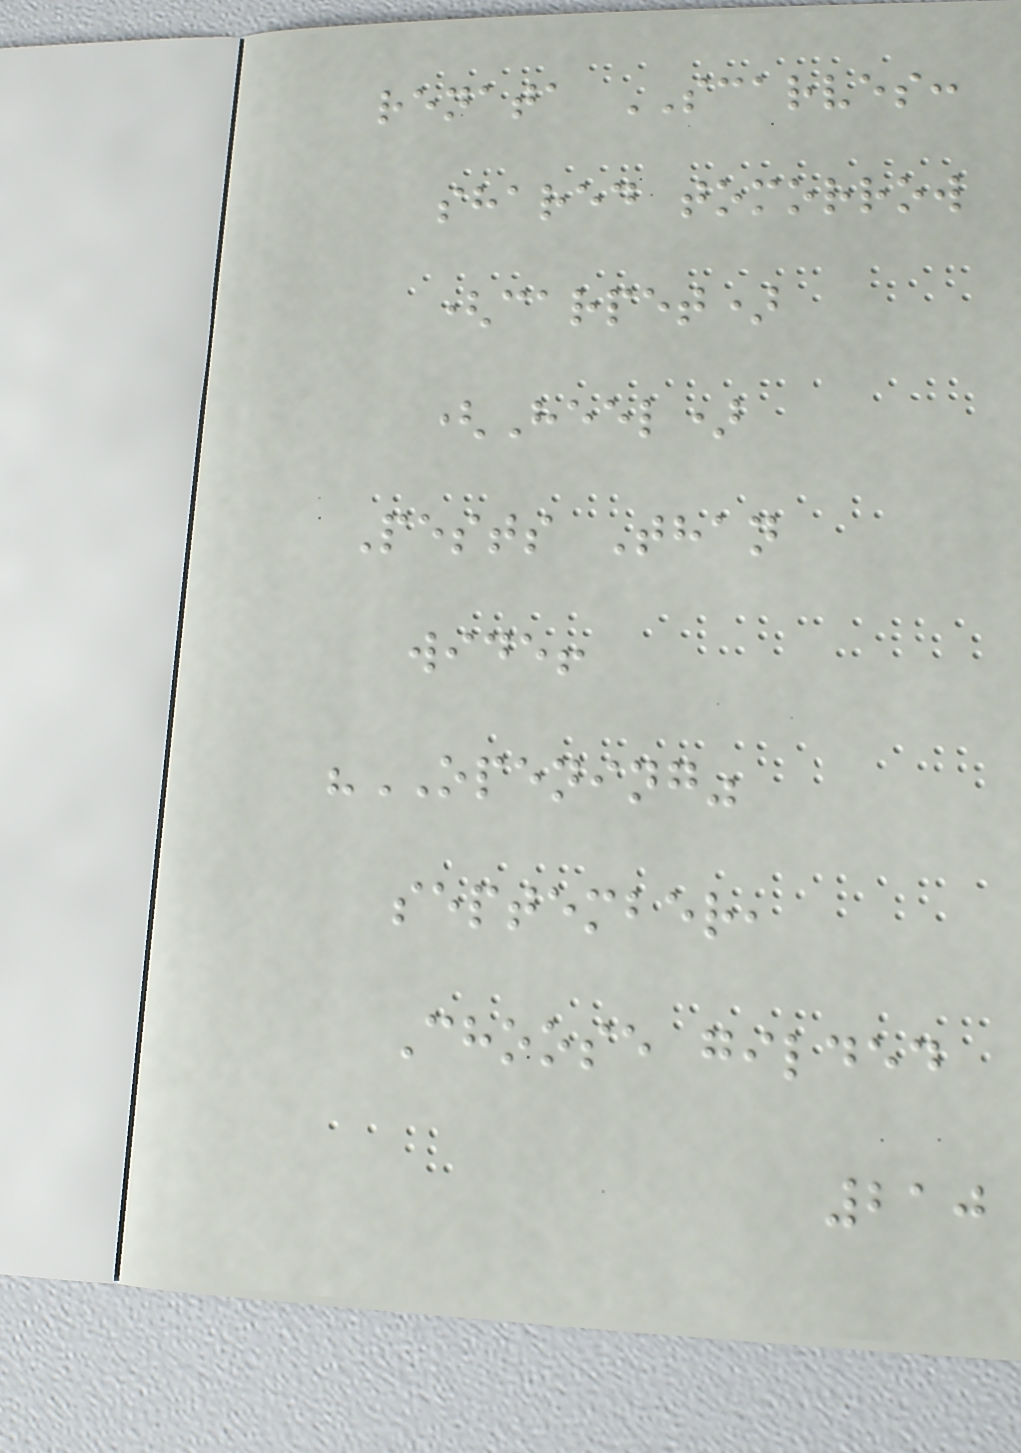renata SCARVES:
shared tomorrow
(carpet)
(Heel)
Pests Than
wide!
"OPENING"
september,
Choose gilded
210
